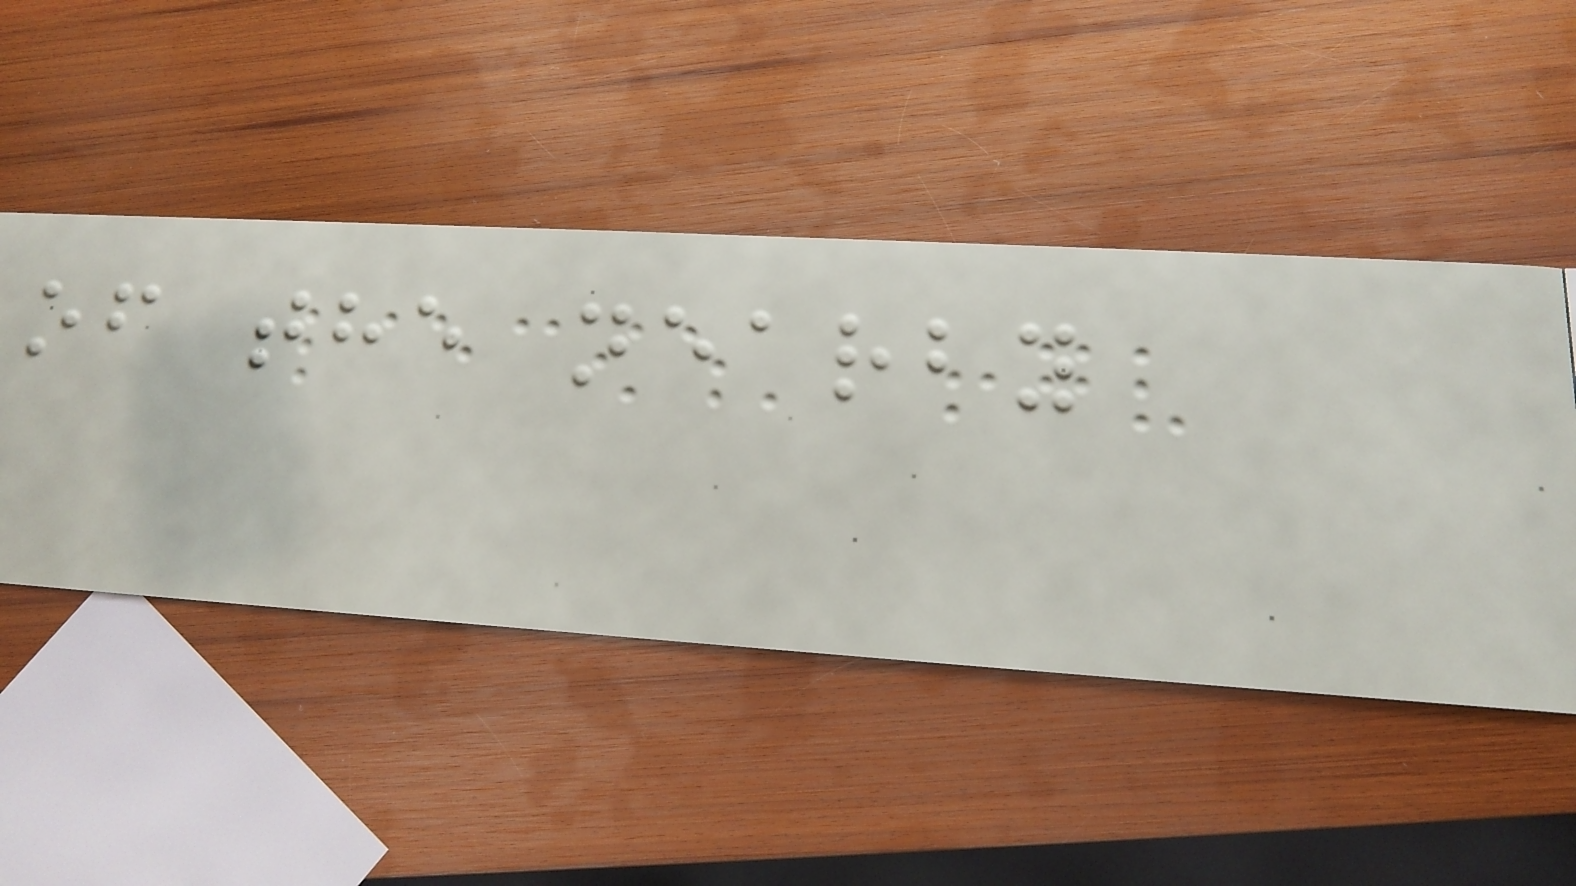of the nearby
